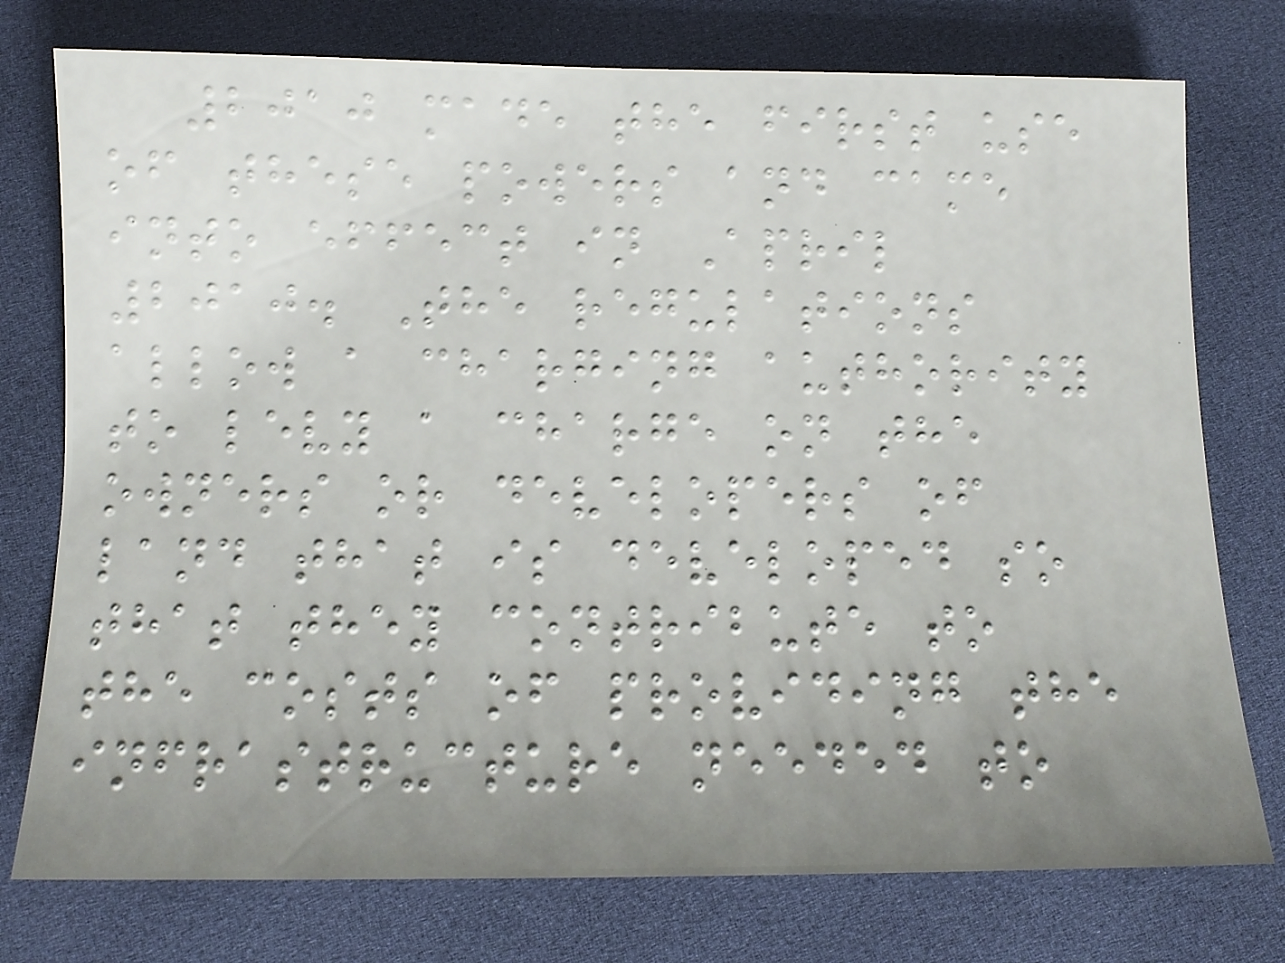2010 made the first use
of these powers and came
into effect in April
2010. The regulations
allow a charging authority
to levy a charge on the
owners or developers of
land that is developed so
that they contribute to
the costs of providing the
infrastructure needed to
